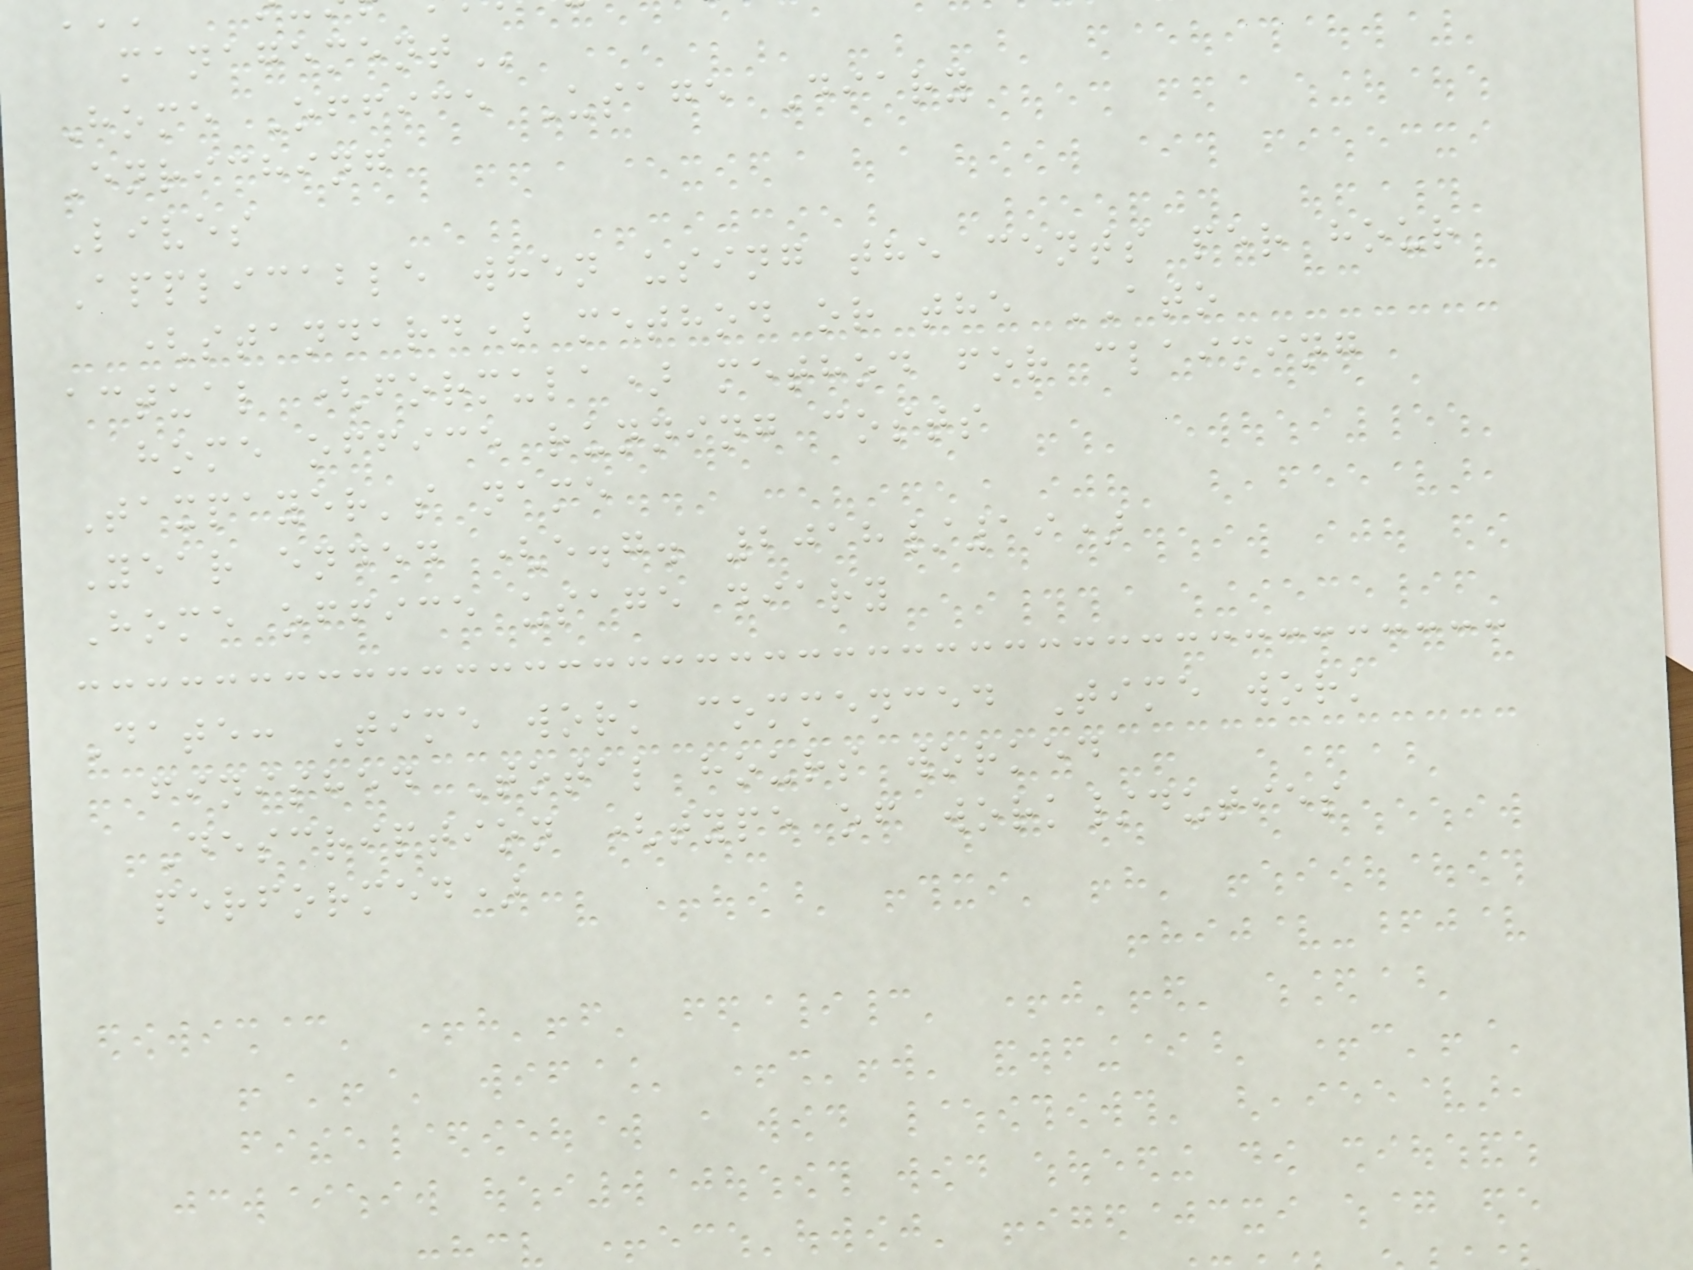Home Office Usage Diary
Enriching
Lives
Applicable when using the cents per hour
(standard) method or the ATO
actual (formula) method for claiming
home office running costs
Taxpayer's name
Year ended (e.g. 2018/19)
Home office usage diary
Date: Time work commenced Time work
finished Total hours worked
Description (type of work/duties
performed)
